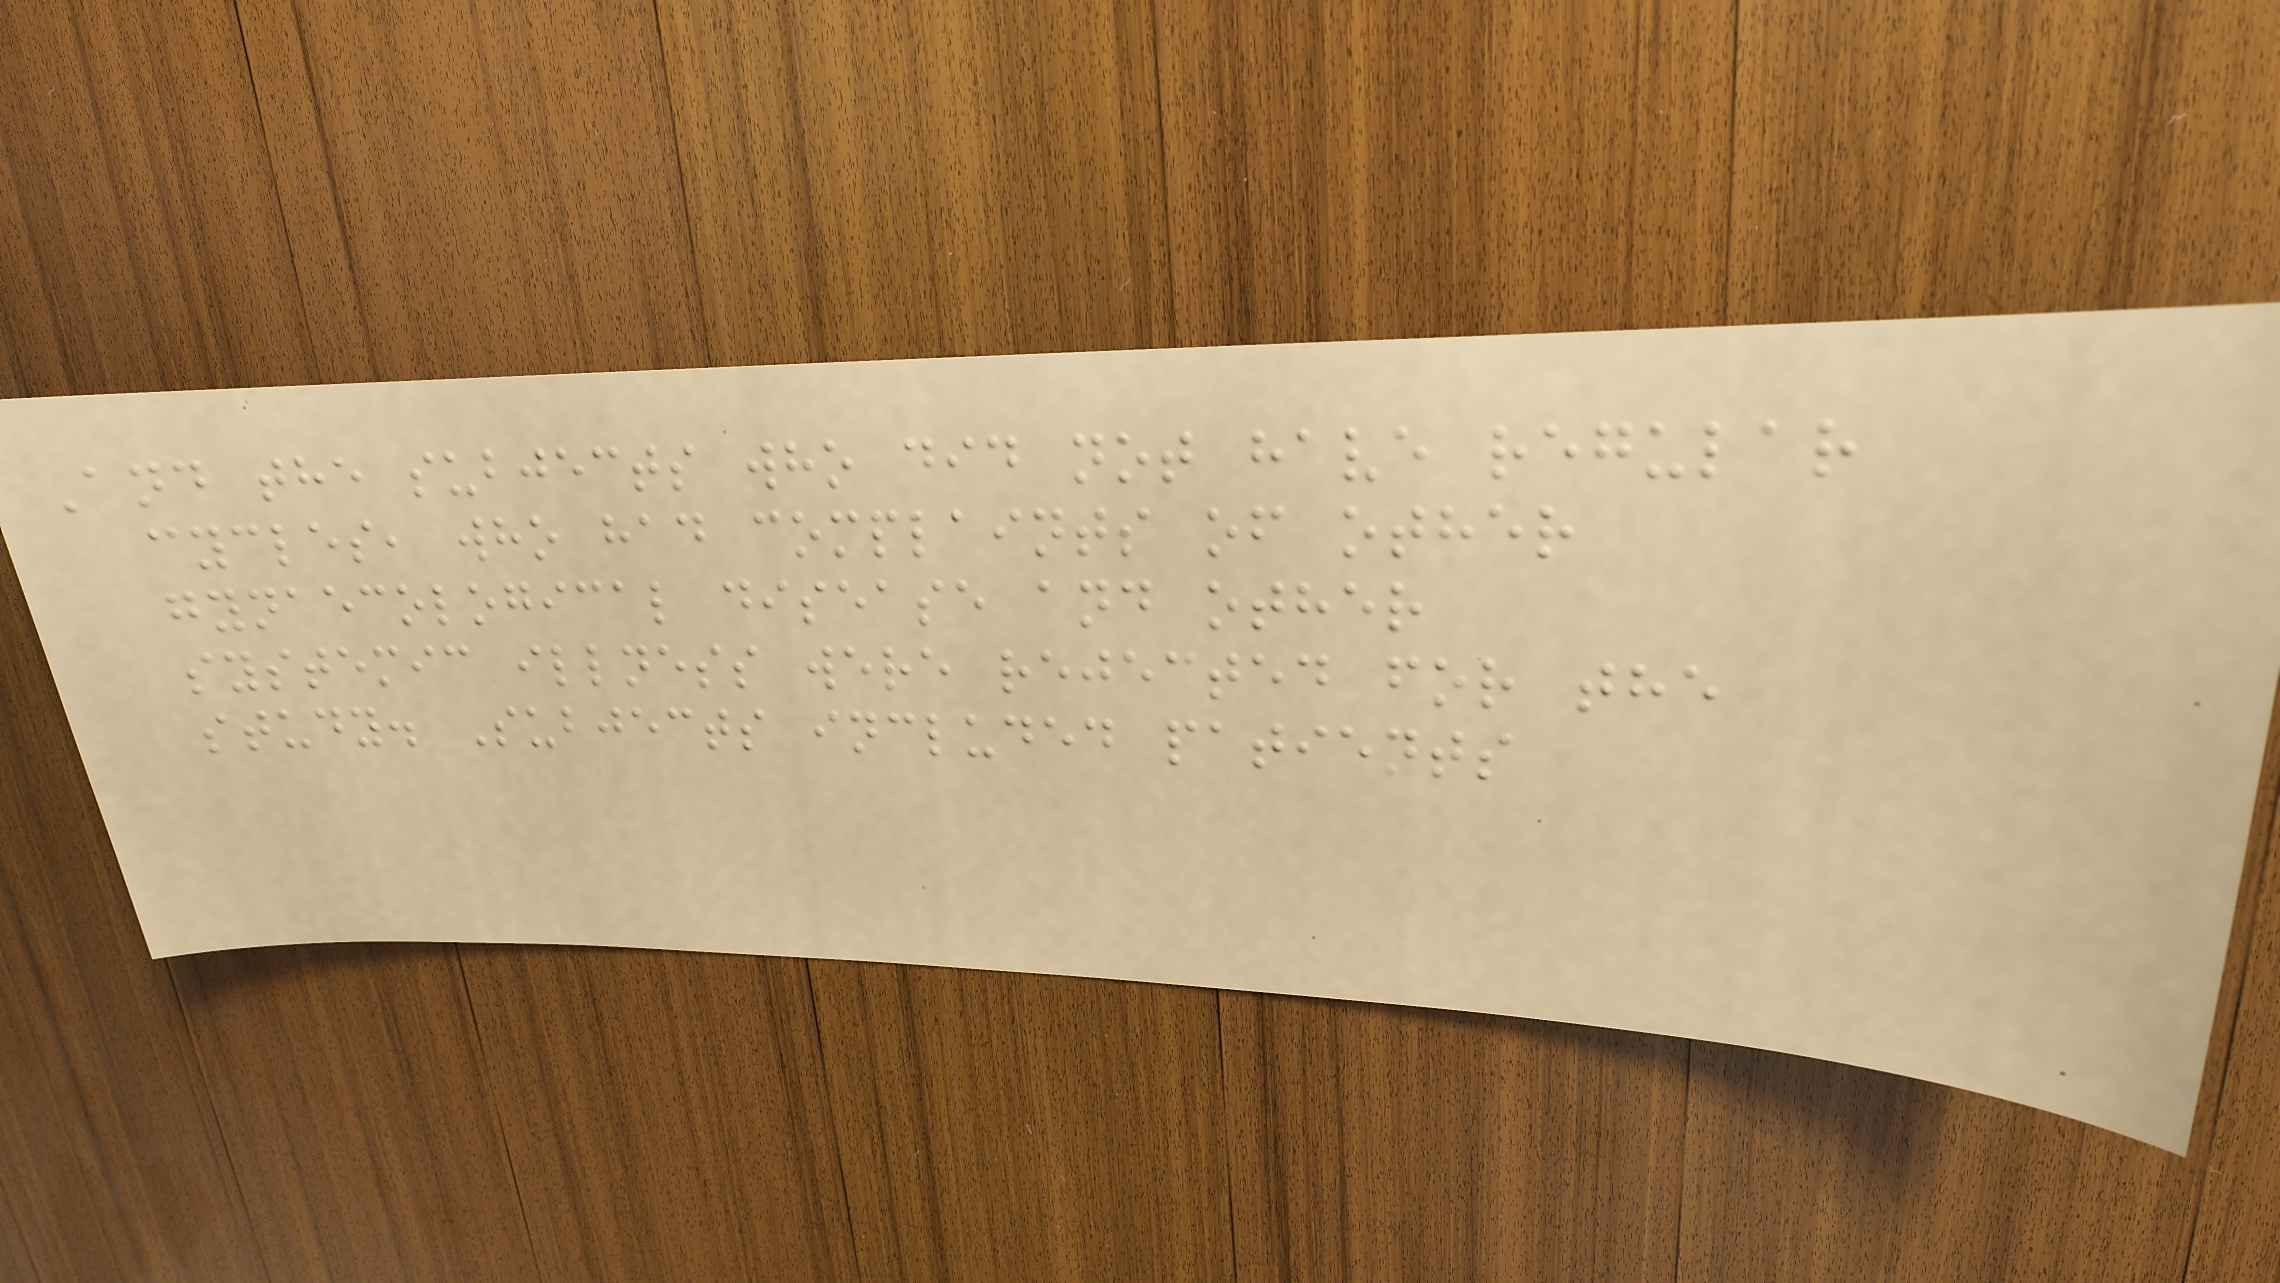And the subjects who did not have regular
cycles, who had complaints of other
gynaecological disease and other
systemic illness were rejected for the
study. Subjects included patients
